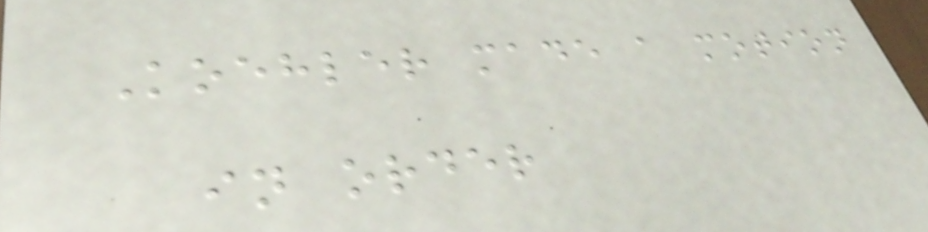Koehler made a motion
in order
